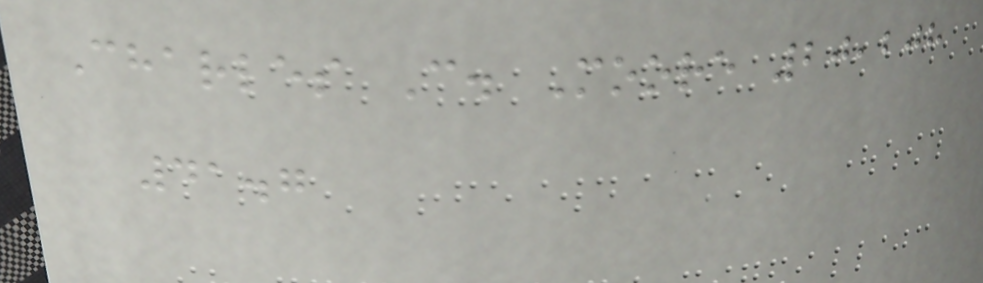Charles C. Moore 20,208
41.7
